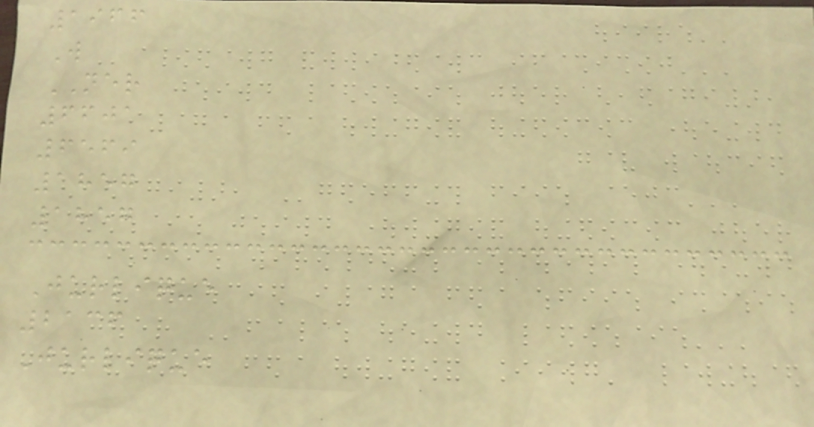1966
W
NER
6601
6569
1857
1857
Jurlique
2136
Jurlique
